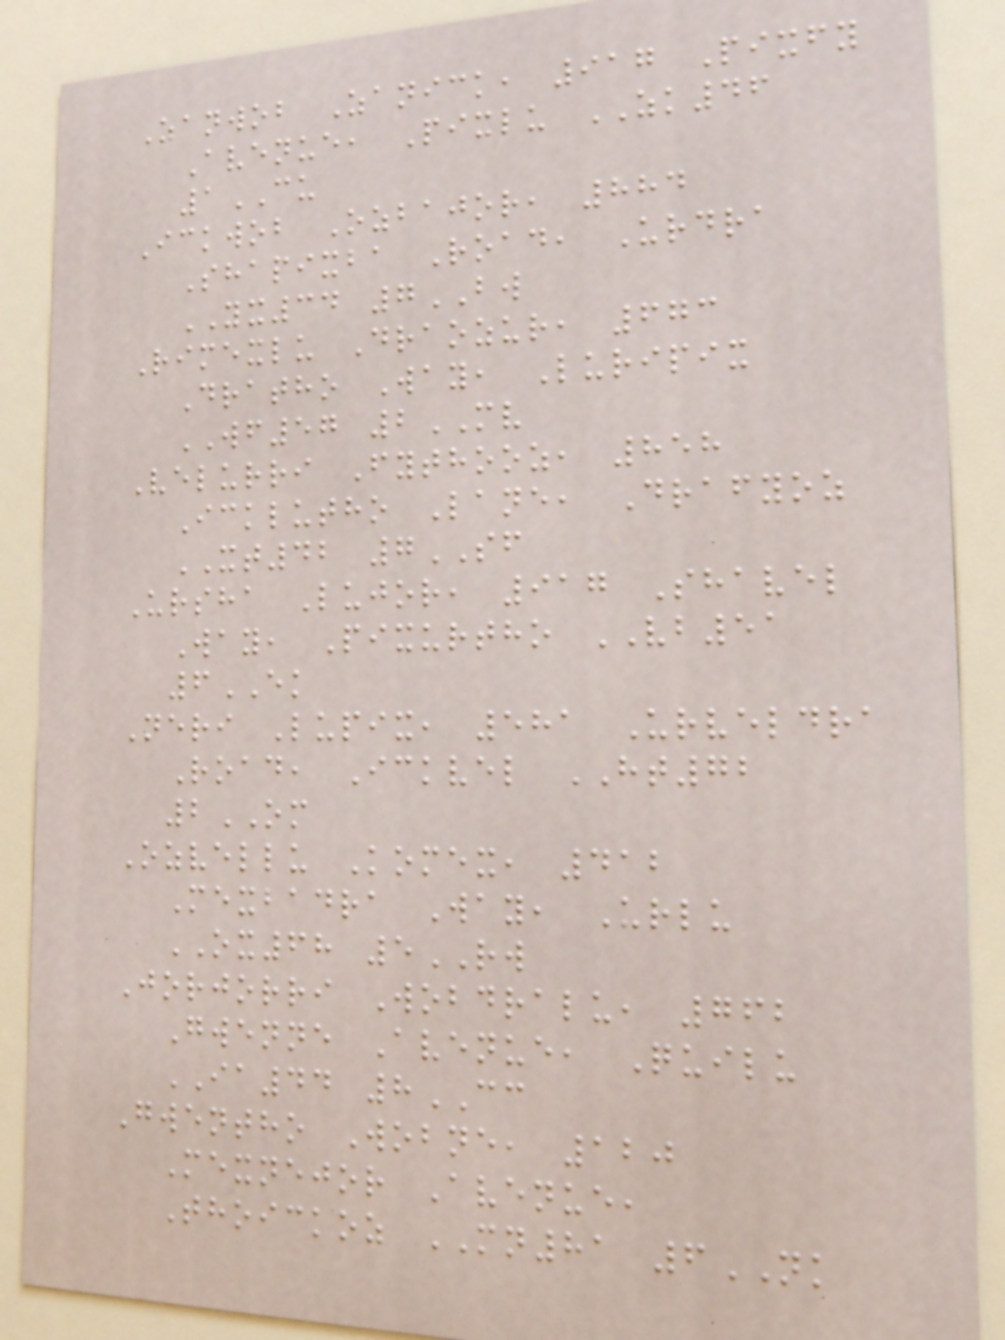Zanwob Zanick, 917 Pixfy
Avenue, Pixlu ZK46
1CU
Ickwob Ozbajor, 884
Shapixba Road, Urdra
YX34 7BW
Rimexlu Draozur, 673
Dratho Way, Luripix
WF57 2MV
Velurri Fythooz, 858
Icklutho Lane, Drafyoz
XT42 7SF
Ursha Lujor, 917 Shavel
Way, Pixurtho VB51
6EK
Neri Lupix, 581 Urveldra
Road, Ickvel HT72
2OM
Ozvellu Komex, 412
Mexbadra Way, Urlu
OX68 5RW
Jorjorri Wobdralu, 762
Gwenne Avenue, Quilu
IA44 8CC
Gwentho Wobne, 120
Mexnejor Avenue,
Thoickoz MN81 6NK
